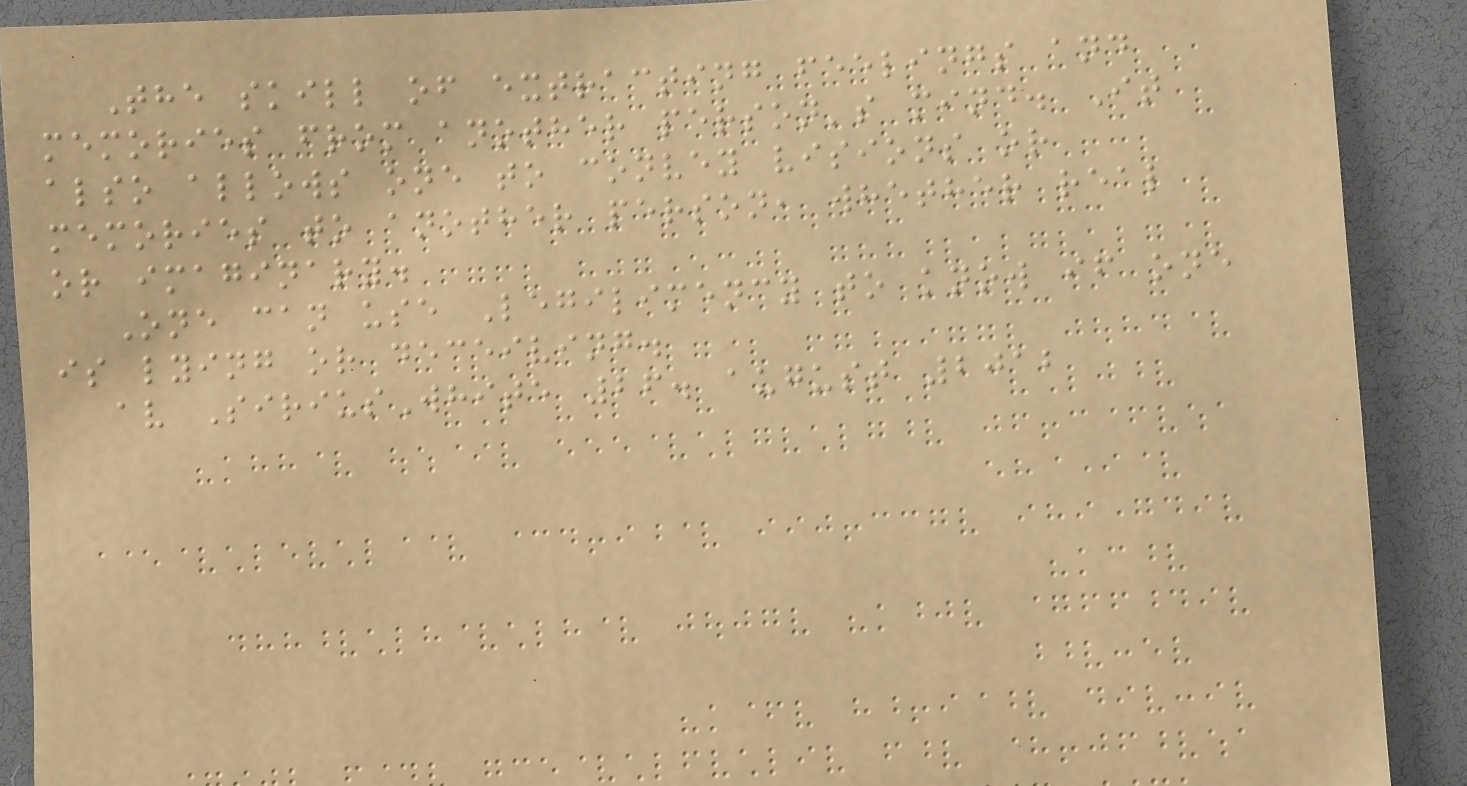The skill of extracting feelings and
memories from another person's mind. It
also allows one to convey visions or
memories to another person, whether real
or imaginary.
One can use Legilimency to know if one
is lying or deceiving.
av SiriusWhite 26. august 2012
